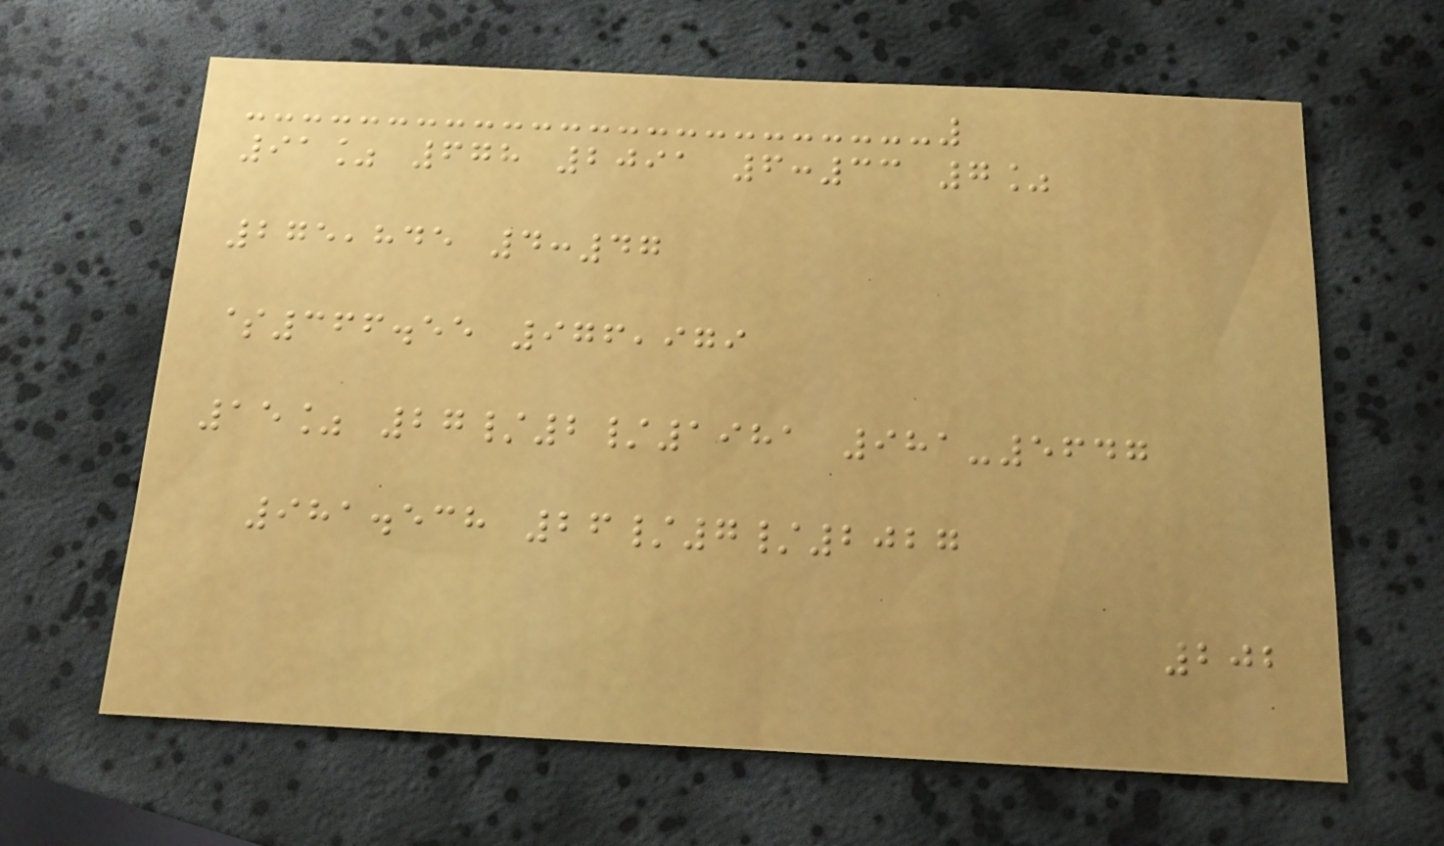91% 678 2091 6:33 7%
275,845 4:47
$366.55 976,979
15% 27/2/1981 981-5647
981.538 26/7/2027
202
